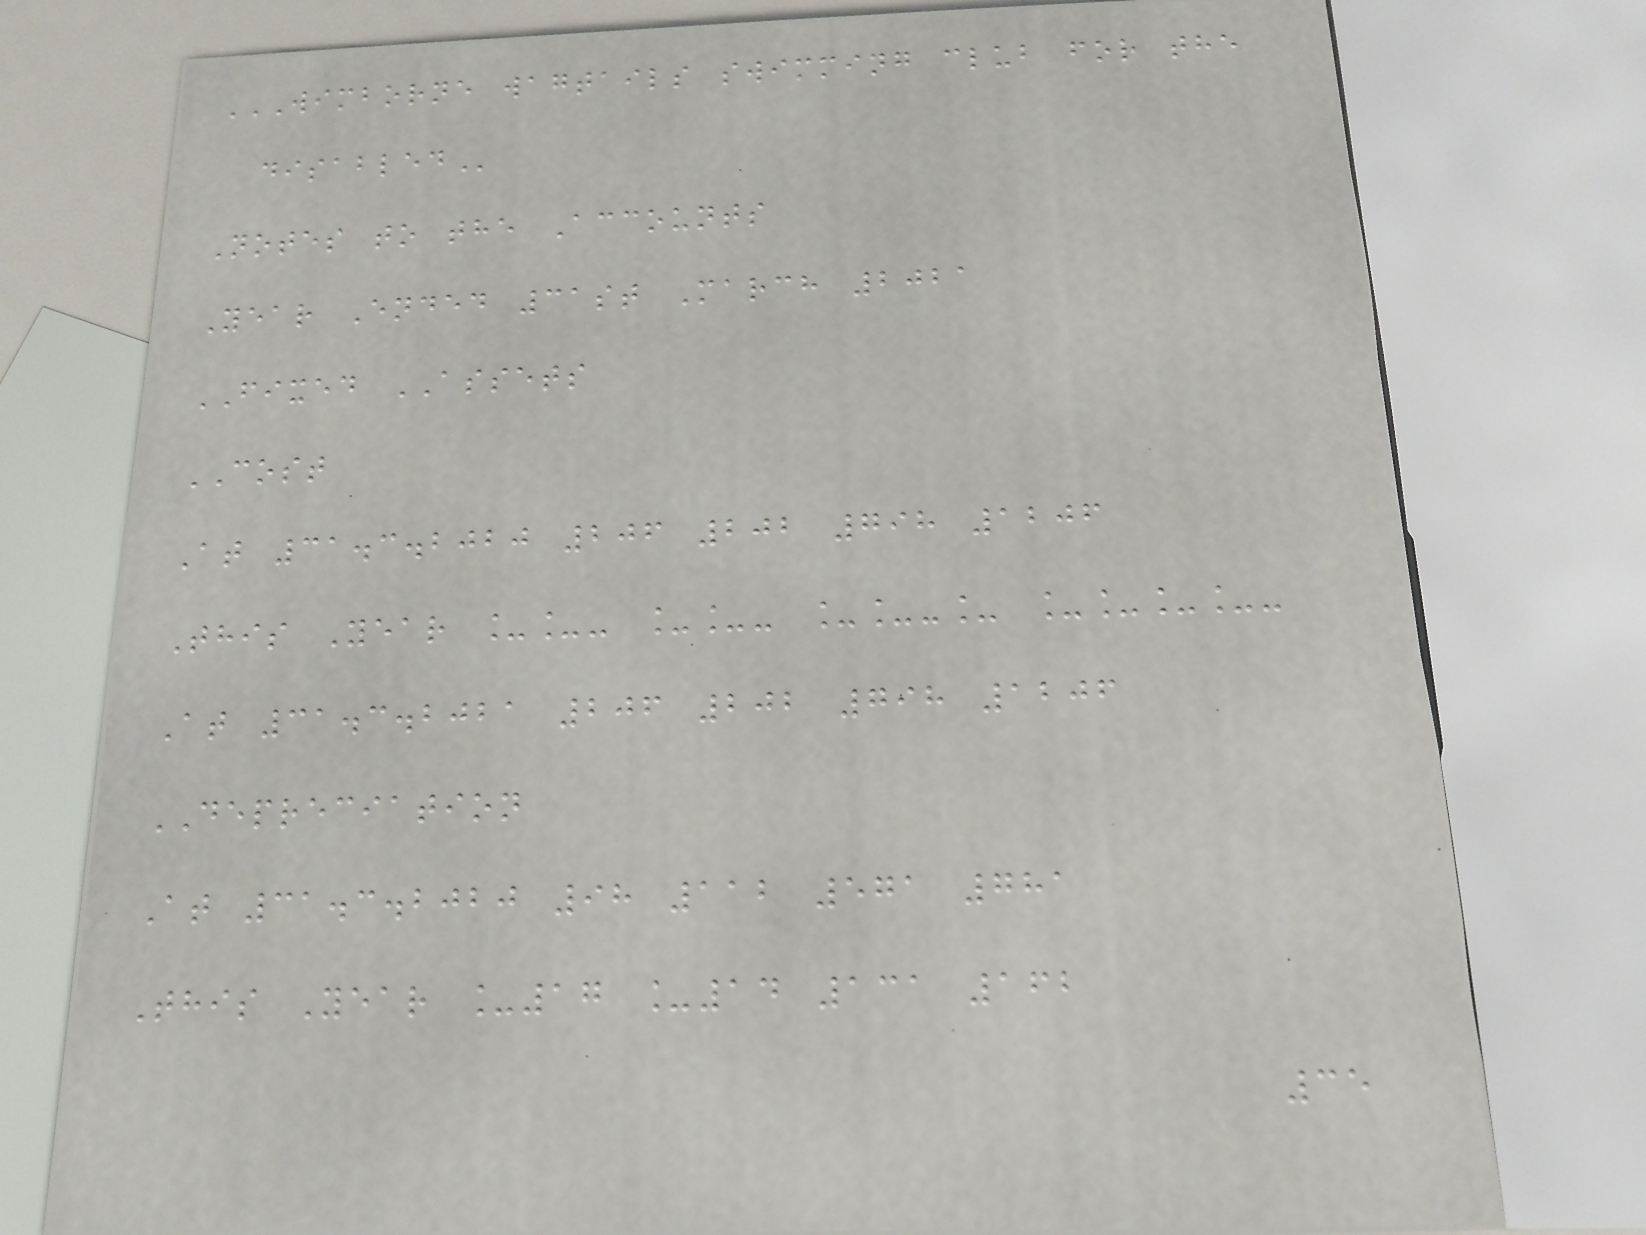WIMBORNE WAGTAILS SWIMMING CLUB FOR THE
DISABLED
Notes to the Accounts
Year Ended 31st March 2021
FIXED ASSETS
COST
At 31.3.2020 206 202 798 1206
This Year __- __- __-_ ____-
At 31.3.2021 206 202 798 1206
DEPRECIATION
At 31.3.2020 98 112 571 781
This Year _17 _14 131 162
35
